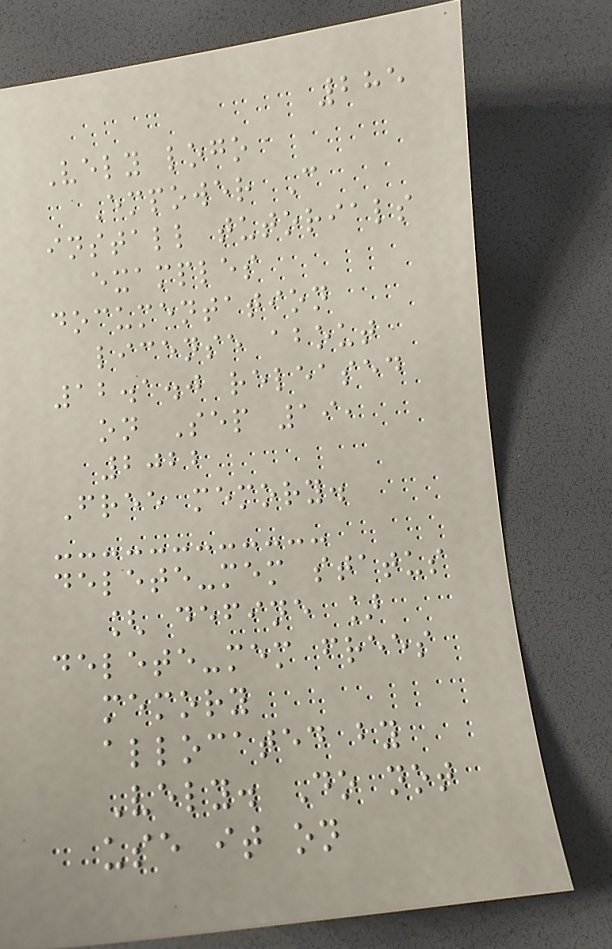285
Vely logo
Empower C
install tutorials
examples
documentation
license about
12.1.0 released
on Sep 19,
2022
Free memory.
delete-mem status
[ define ]
delete-mem frees
memory
allocated by
Vely. Do not
use it on
